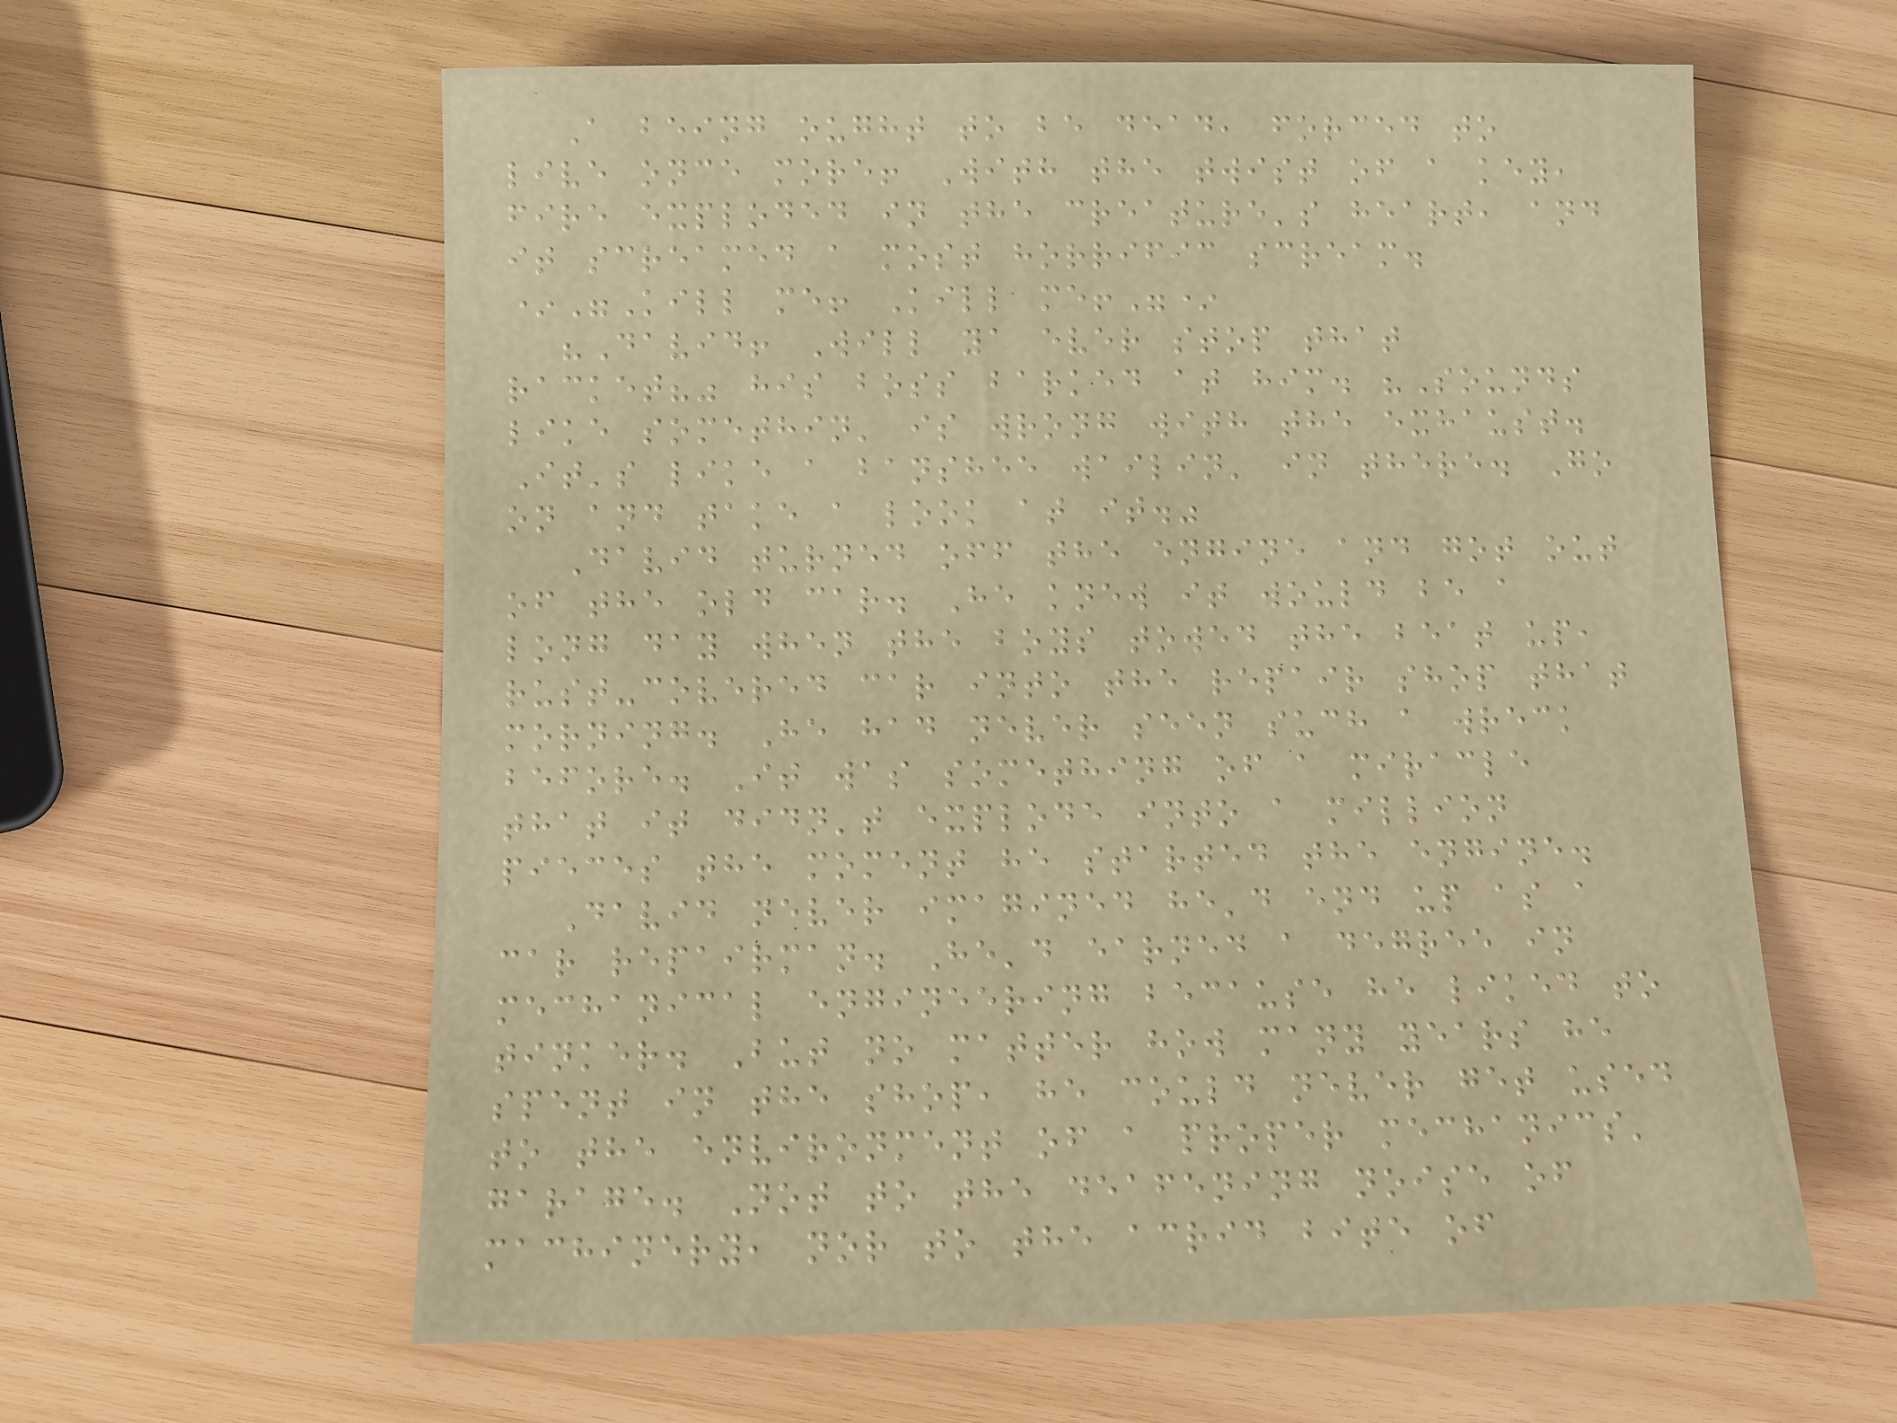A being ought to be dead, forced to
live once more! With the twist of a key,
fire exploded in the creature's heart, and
it screamed a most horrific scream.
*"Kill me! Kill me!"*
"David! Will ya ever stop that
racket?" his boss barked at him. "Sounds
like somethin' is wrong with the exhaust.
It's like a banshee wailin' in there. Go
on and take a look at it."
David turned off the engine and got out
of the old car. He knew it would be a
long day when the boys towed the beat up,
rust-covered car into the repair shop that
morning. He had never seen such a wreck
before. It was something of a miracle
that it didn't explode into a million
pieces the moment he started the engine.
David never imagined he'd end up as a
car repairman. He'd earned a degree in
mechanical engineering because he liked to
tinker. But no matter how many years he
spent in the shop, he could never get used
to the environment of a proper mechanics'
garage. Not to the deafening noise of
machinery, nor to the acrid bite of
